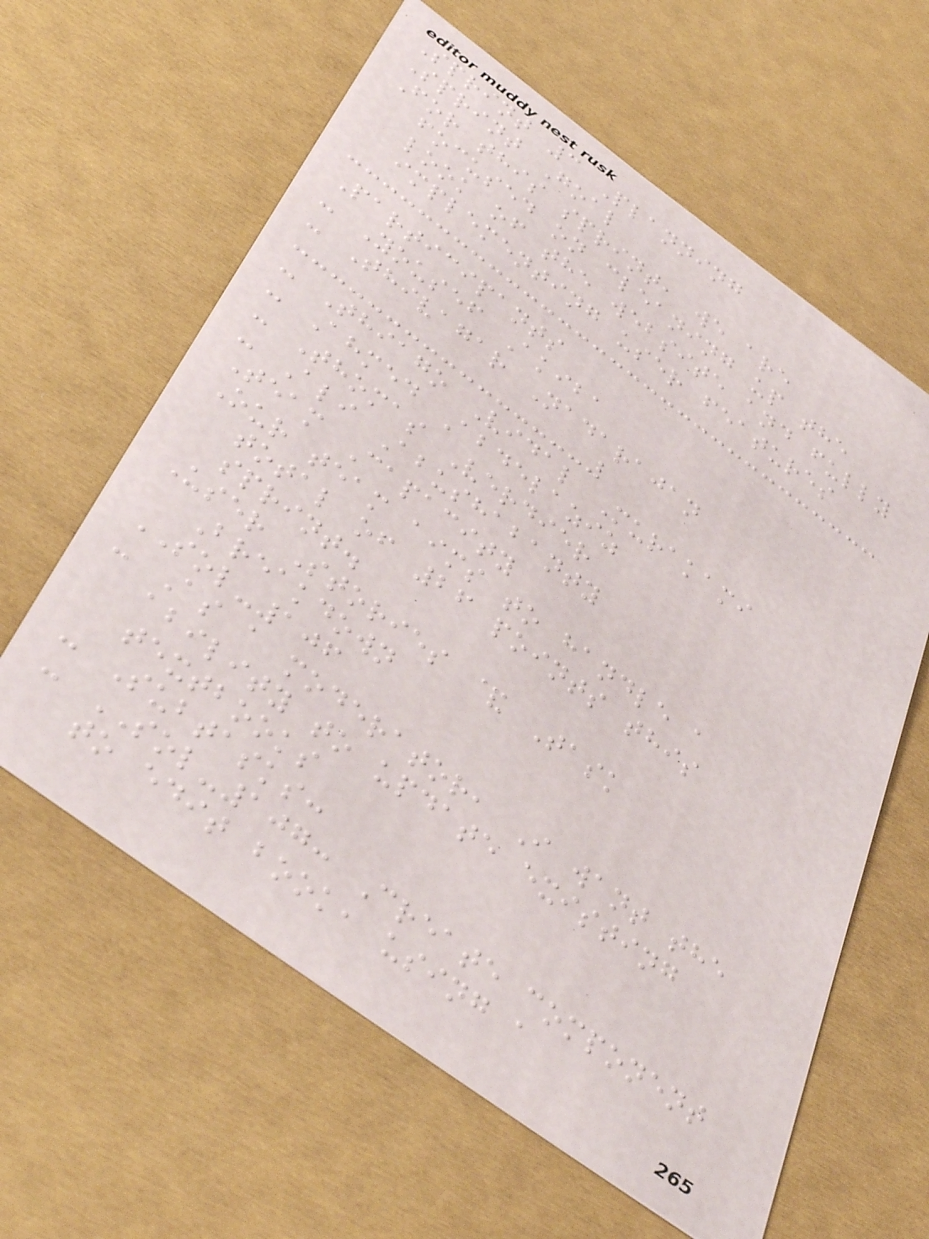Sprint 3 Planning
Sprint Goal
For this sprint, we are
focused on cleaning up the
look of the website and fully
implementing user features
Participants
- Yousef Akiba
- Thivagar Nadarajan
- Thiago Vidal Murakami
- Ahmed Abdelaziz
- Thomas Verdier
- Ali Abushabanty
Team Capacity
Our team aims to handle a
total of 26 points this
sprint.
User Stories & Task
Breakdown
SOL-106
- As a moderator, I want the
ability to update existing
textbooks
- Subtasks:
- SOL-107: Create component
to edit book, using a
